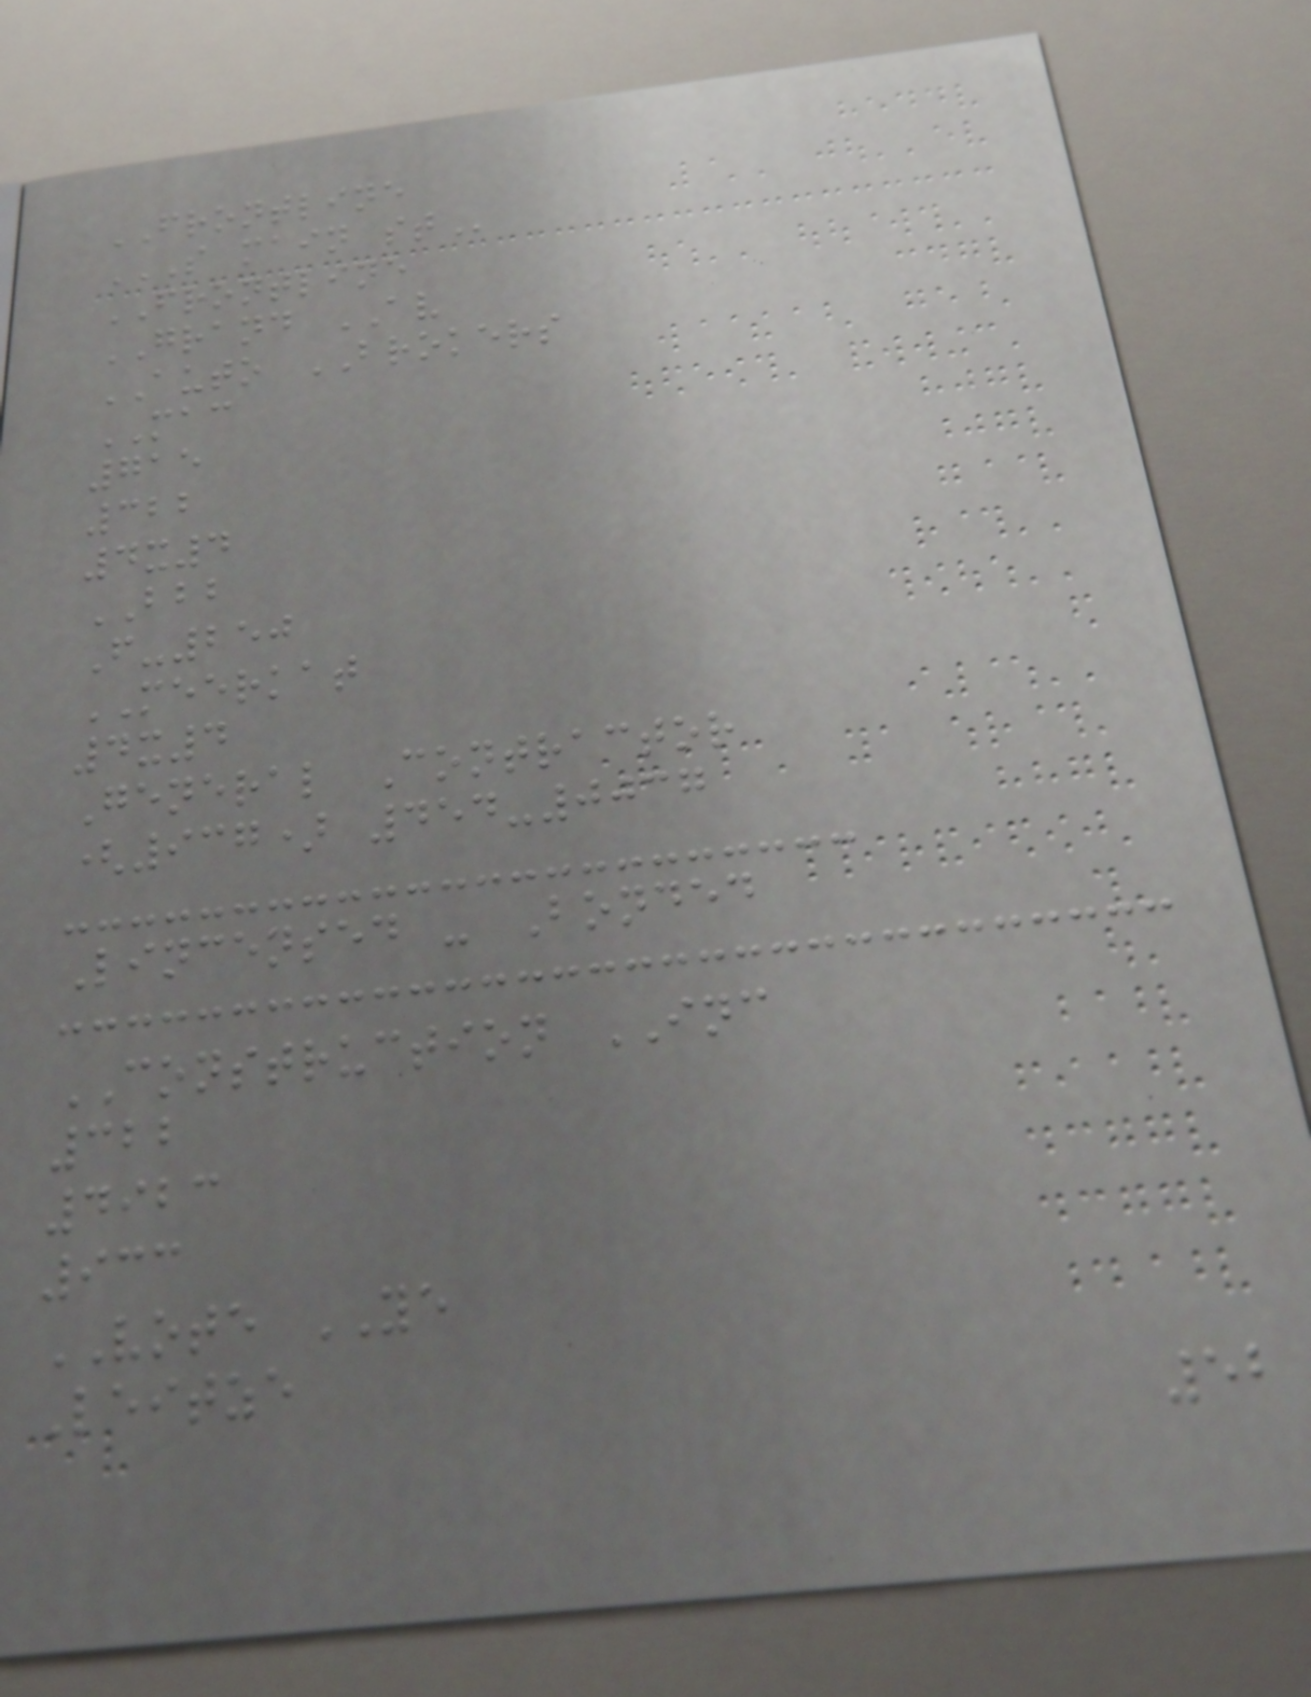FRONTLINE
S MAIN ST
FRONTLINE
GRAND AV
AUTO BROKERS
MAC
715
322
4x4
BBB
F-250
MEERKAT
4x4
General Contractor
(937) 454-0037
Lincensed - Bonded
CONSTRUCTION INC
322
4923
933
VOTE YE
Leitze
52
